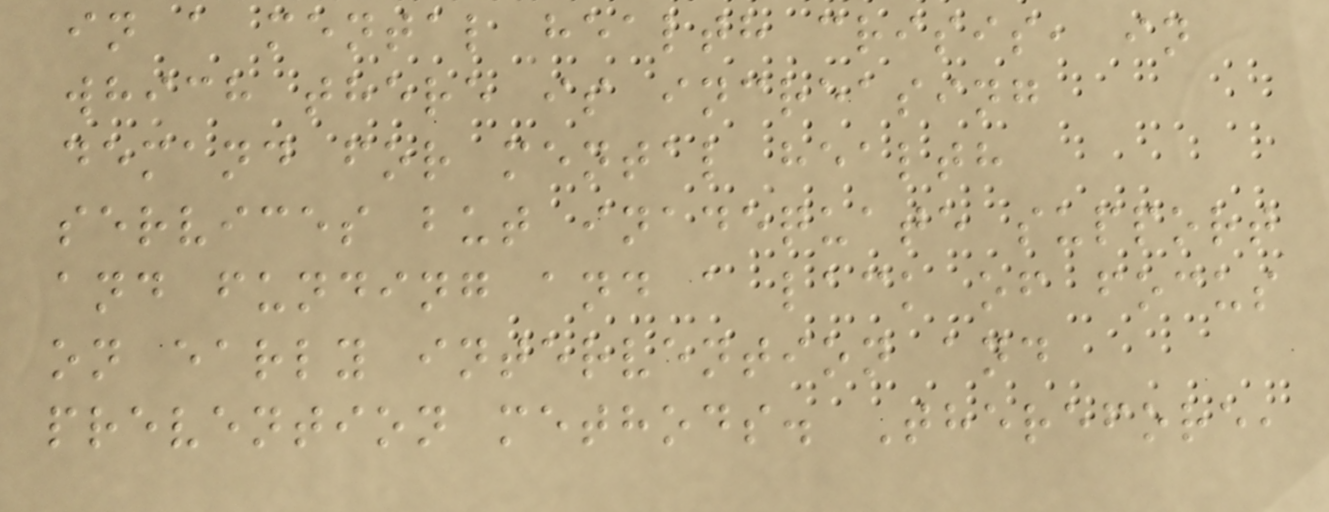in a mental health crisis, in
which there is increasing
demand for mental health
services but inadequate support
and funding and a lack of focus
on early intervention and
prevention methods. Therefore,
